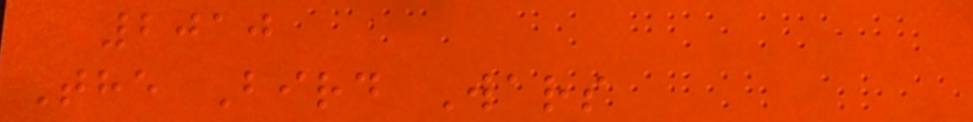2010
The Bird Wars
